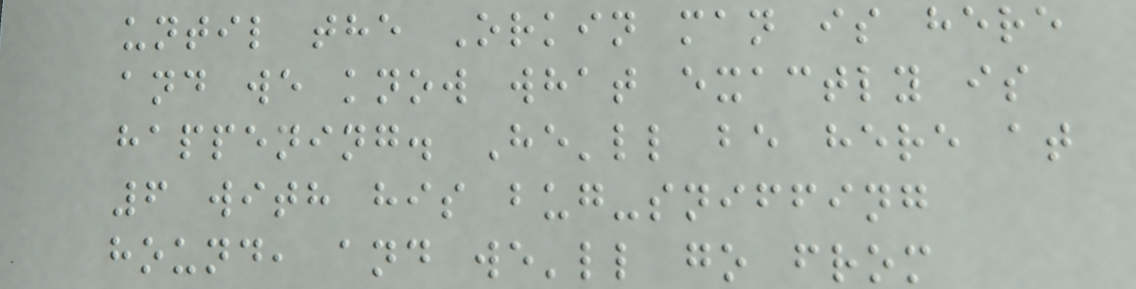until the Orkin man is here
and we know what exactly is
happening. He'll be here at
6 with his bug-sniffing
hound, and we'll go from
